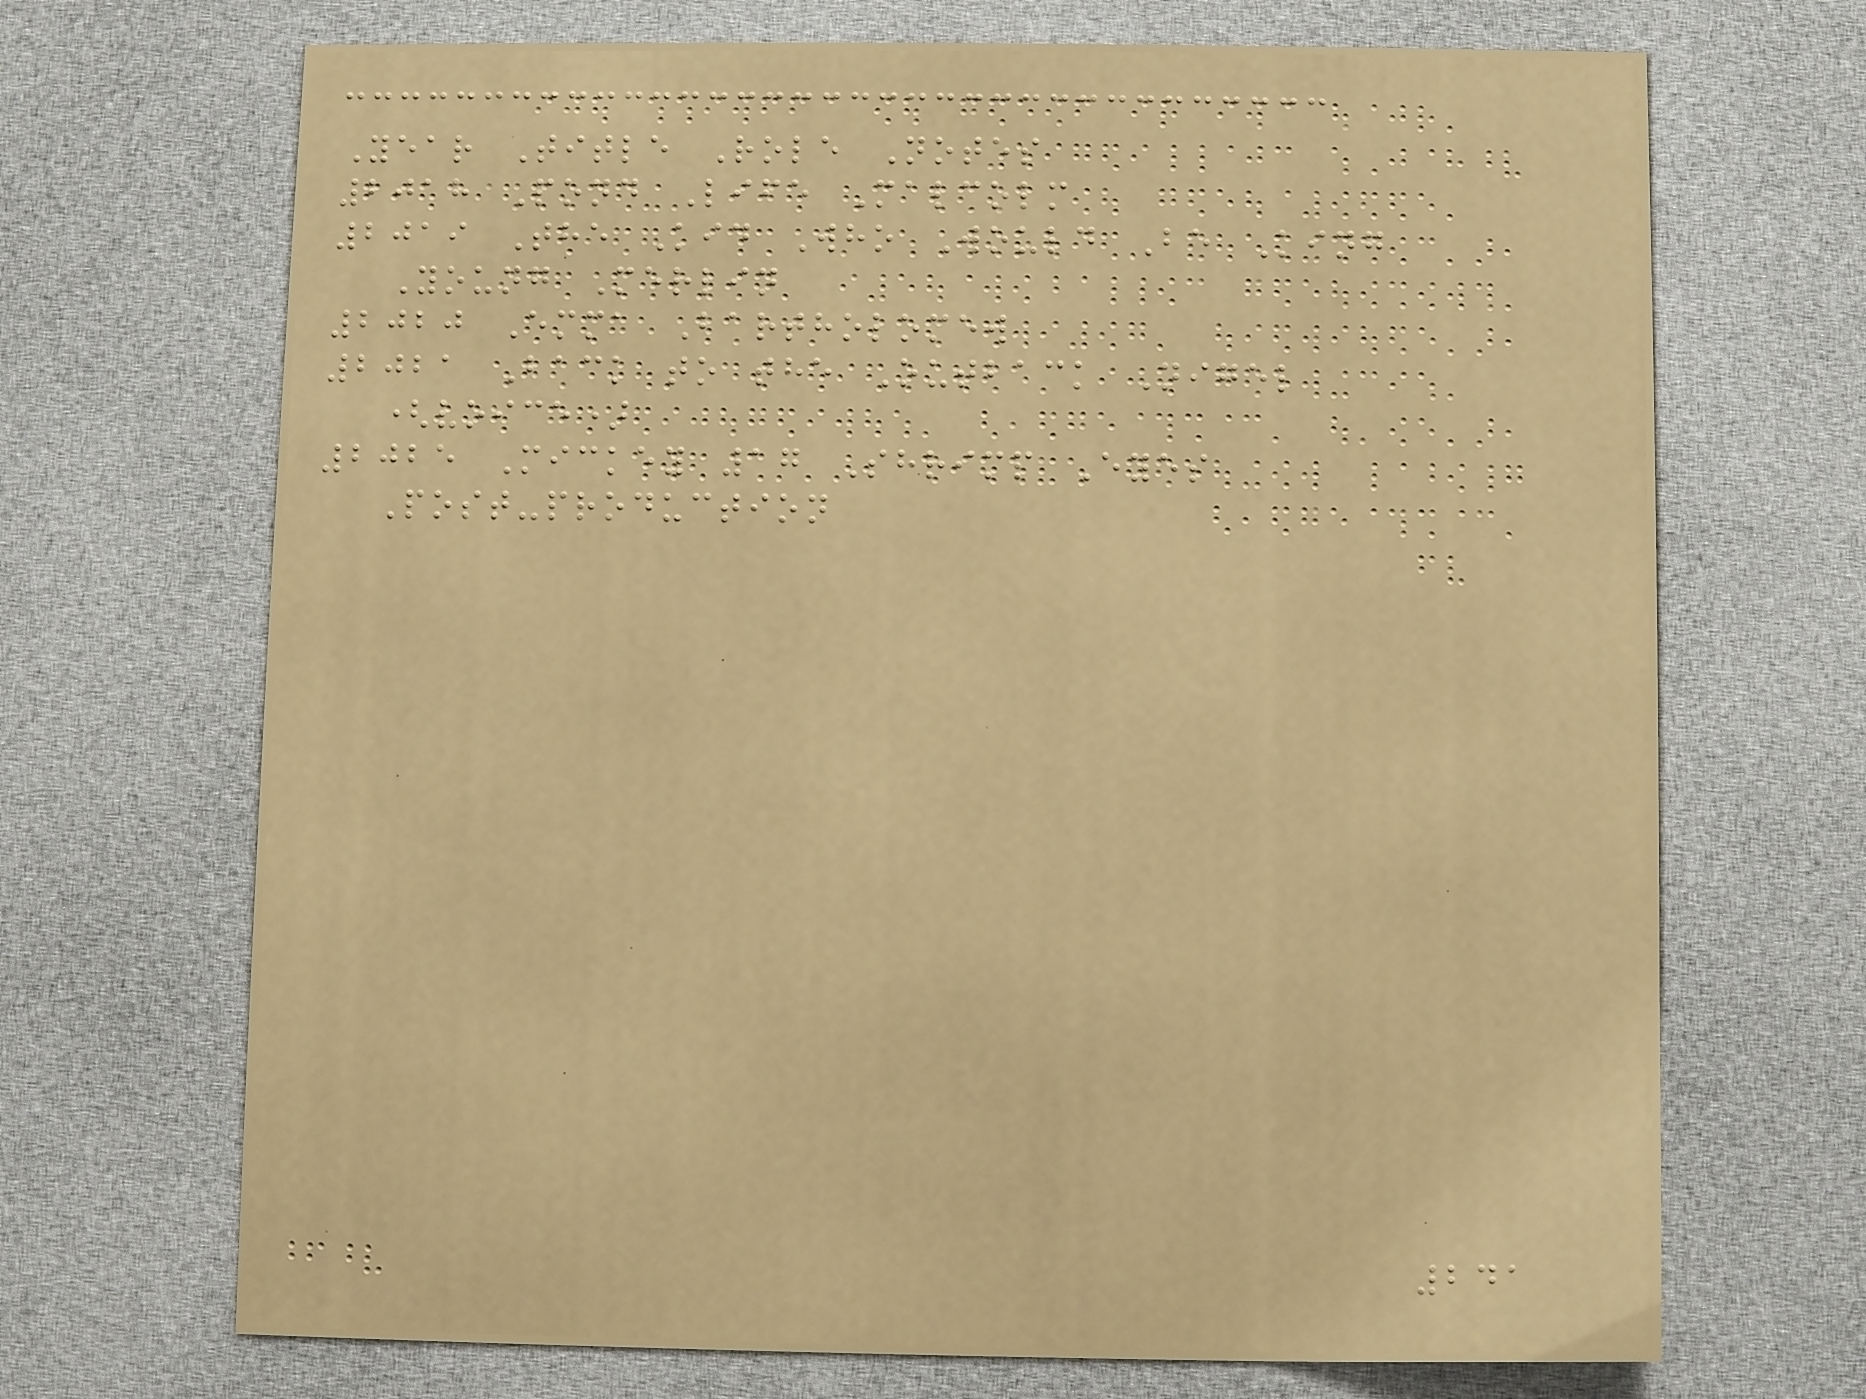Year Title Role Notes
2018 Pond Life Malcolm
2019 The Kid Who Would Be King
Young Merlin
2020 Emma Bartholomew
2021 Back to the Outback Nigel
(voice)
2025 Mickey 17 Shrimp Eyes
Post-production
241
